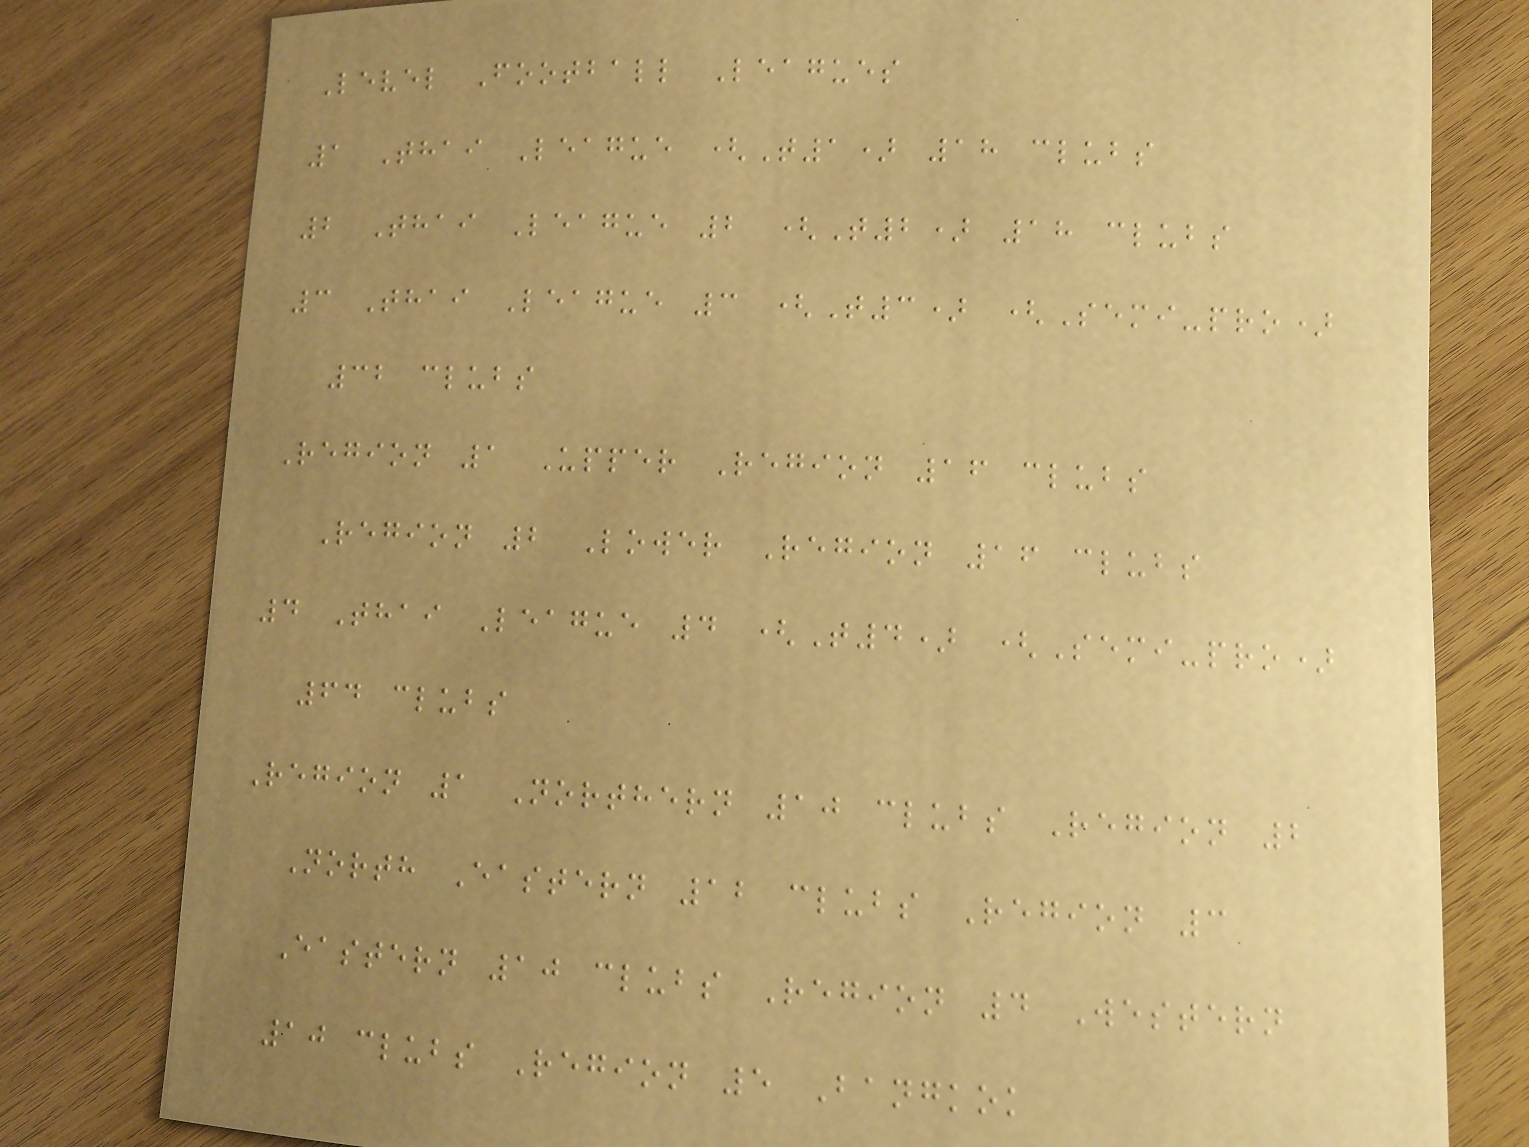Level Football Leagues
1 Thai League (T1) 18 clubs
2 Thai League 2 (T2) 18 clubs
3 Thai League 3 (T3) (Semi-pro)
32 clubs
Region 1 Upper Region 16 clubs
Region 2 Lower Region 16 clubs
4 Thai League 4 (T4) (Semi-pro)
64 clubs
Region 1 Northern 10 clubs Region 2
North Eastern 12 clubs Region 3
Eastern 10 clubs Region 4 Western
10 clubs Region 5 Bangkok
